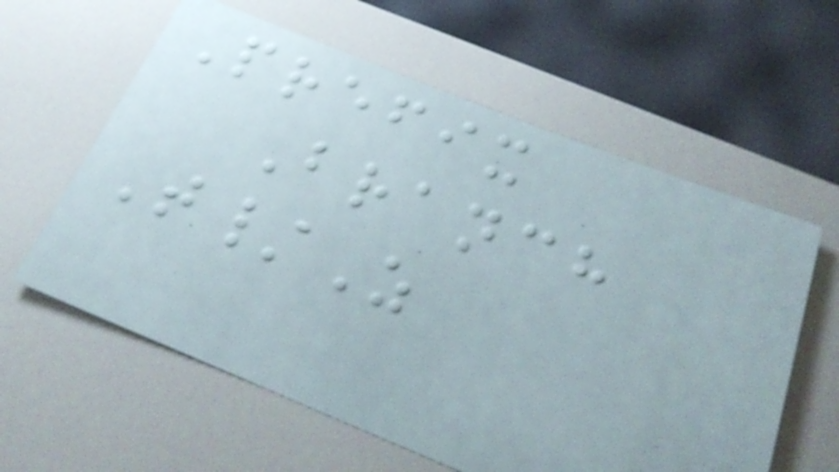Prefix
Branch
T/Z
